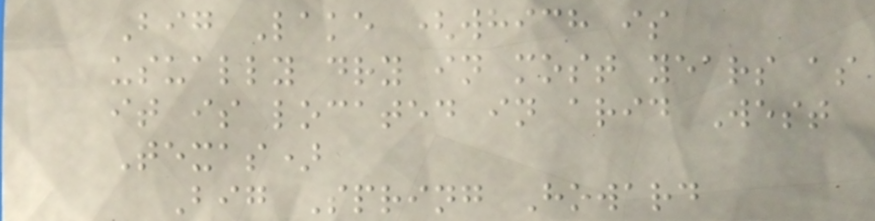Big Lake (which is
usually dry in most years as
it is located in arid West
Texas)
Big Spring Howard
